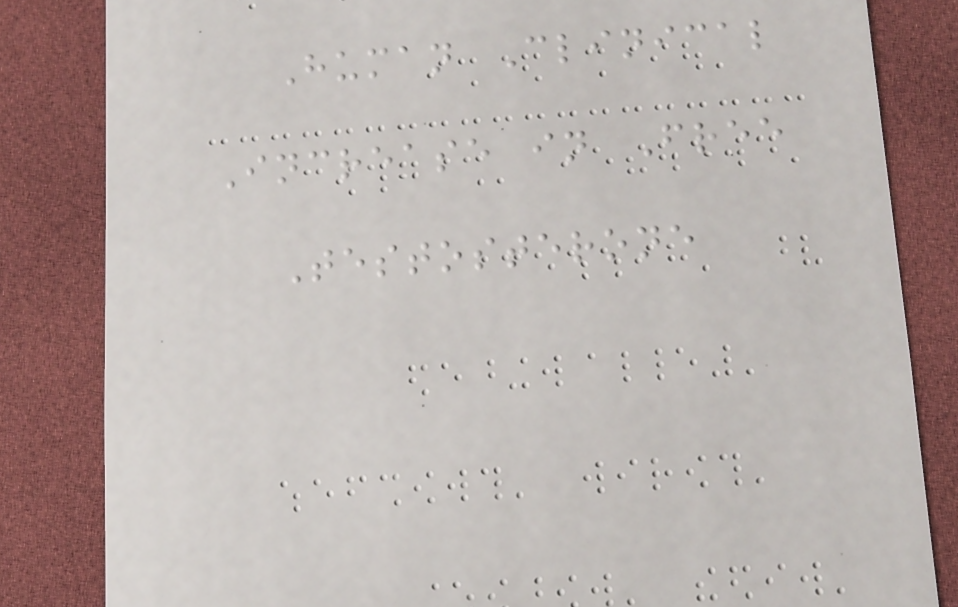Human Clinical
Increase in Free
Testosterone
